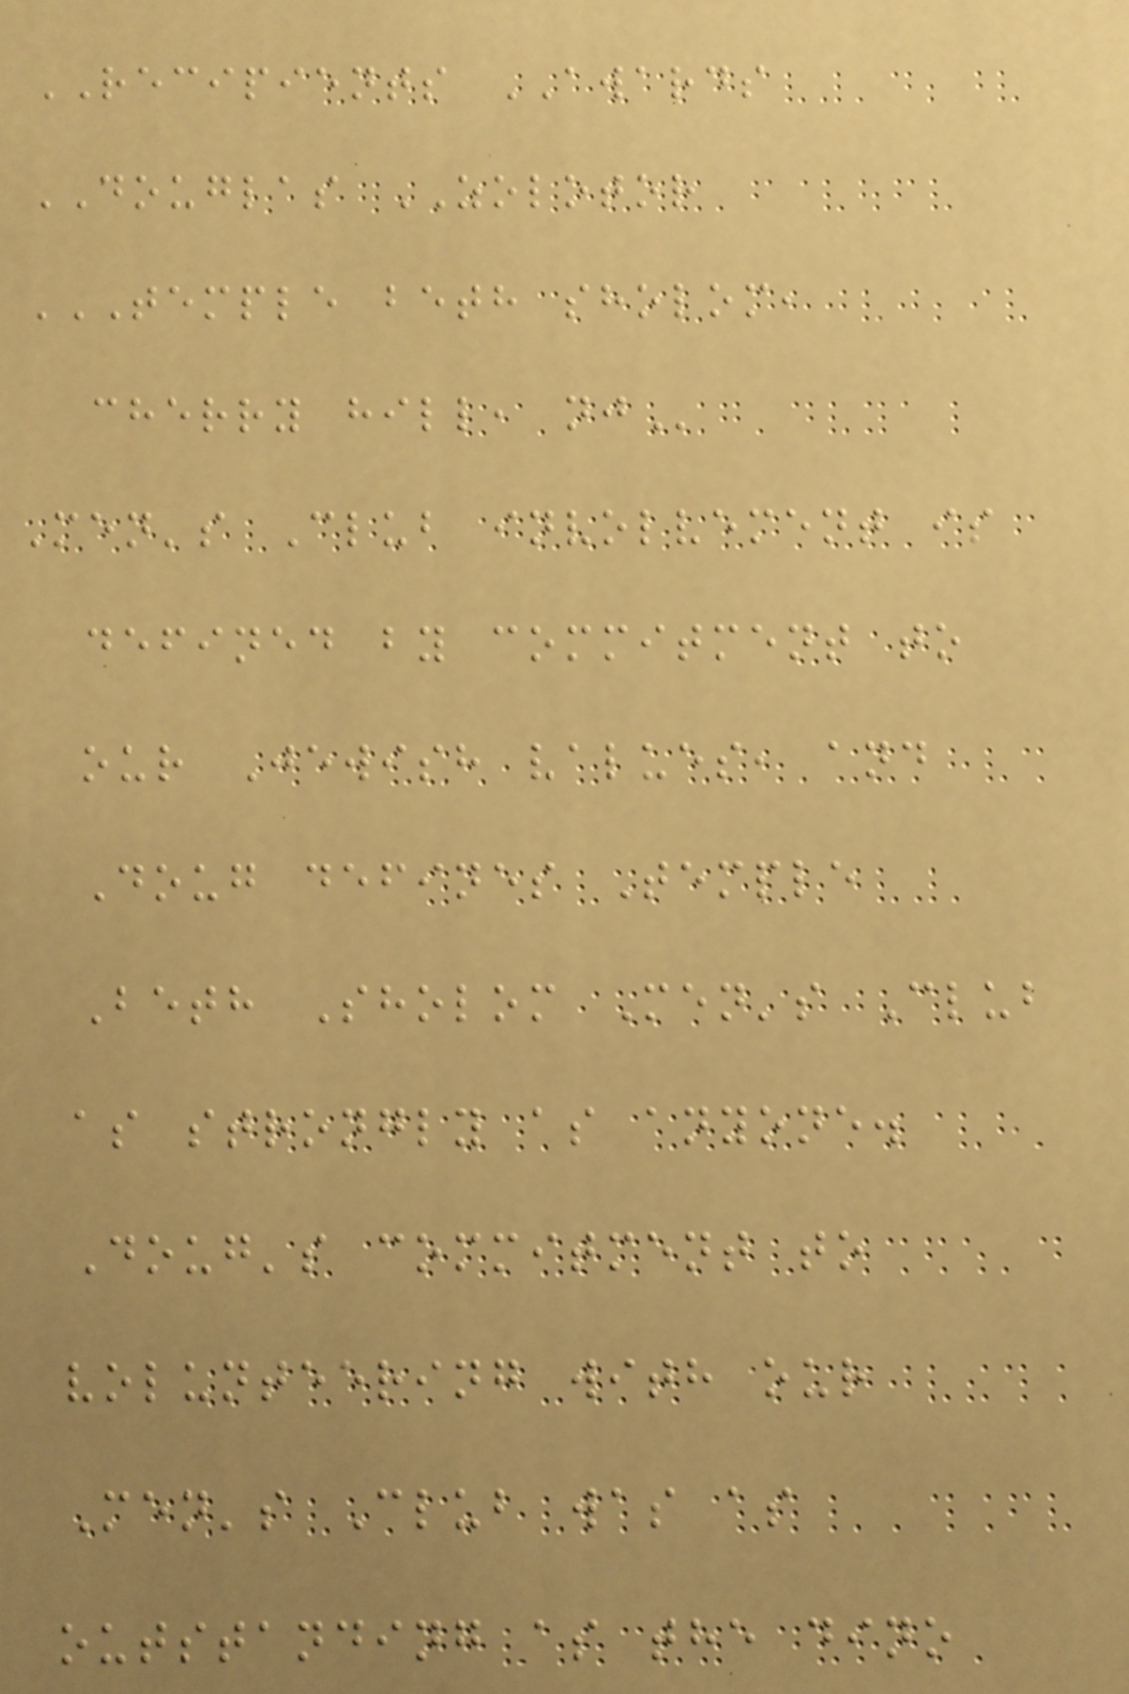RECIPIENTS AWARDS
DOUGLAS ZOLOTOR
TEMPLE BETH SHOLOM,
CHERRY HILL, NJ
Men's Club involvement is
defined by commitment to
our Jewish values, and
Doug defines Temple
Beth Sholom Men's Club
as strongly as anyone.
Doug's commitment to
volunteering with our
Men's Club was as
outstanding as the dino
